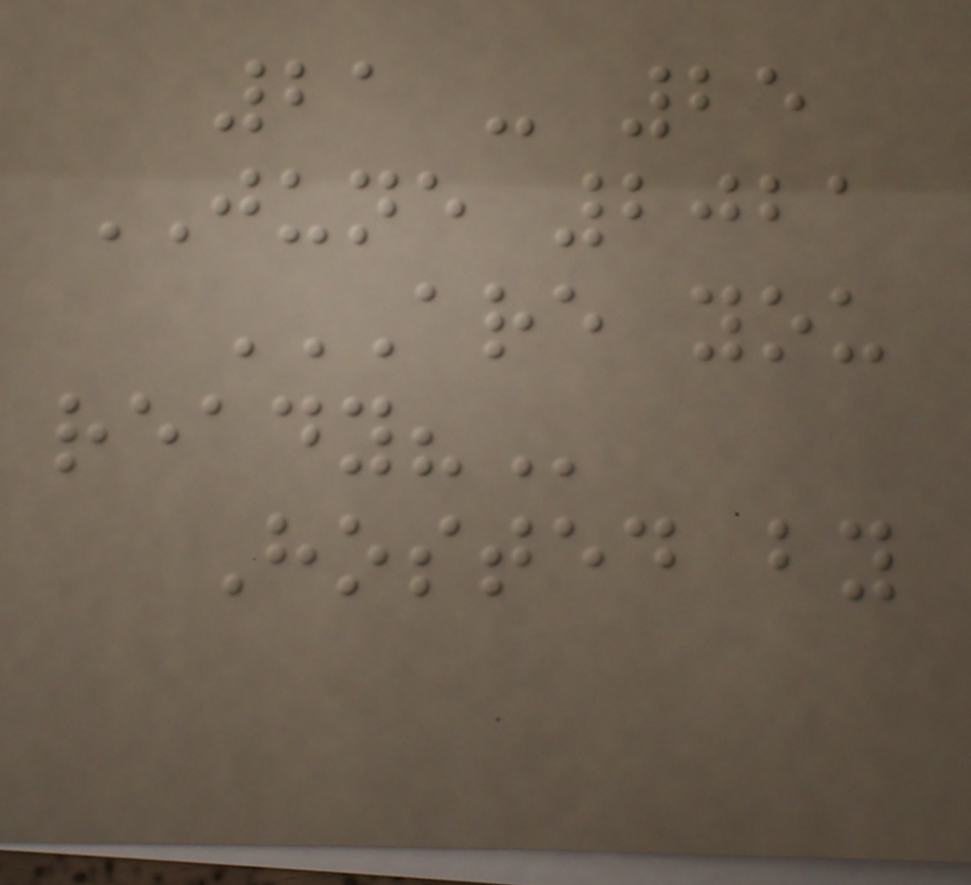21 - 25
JUNE 2021
ARE YOU
READY?
Hosted by
